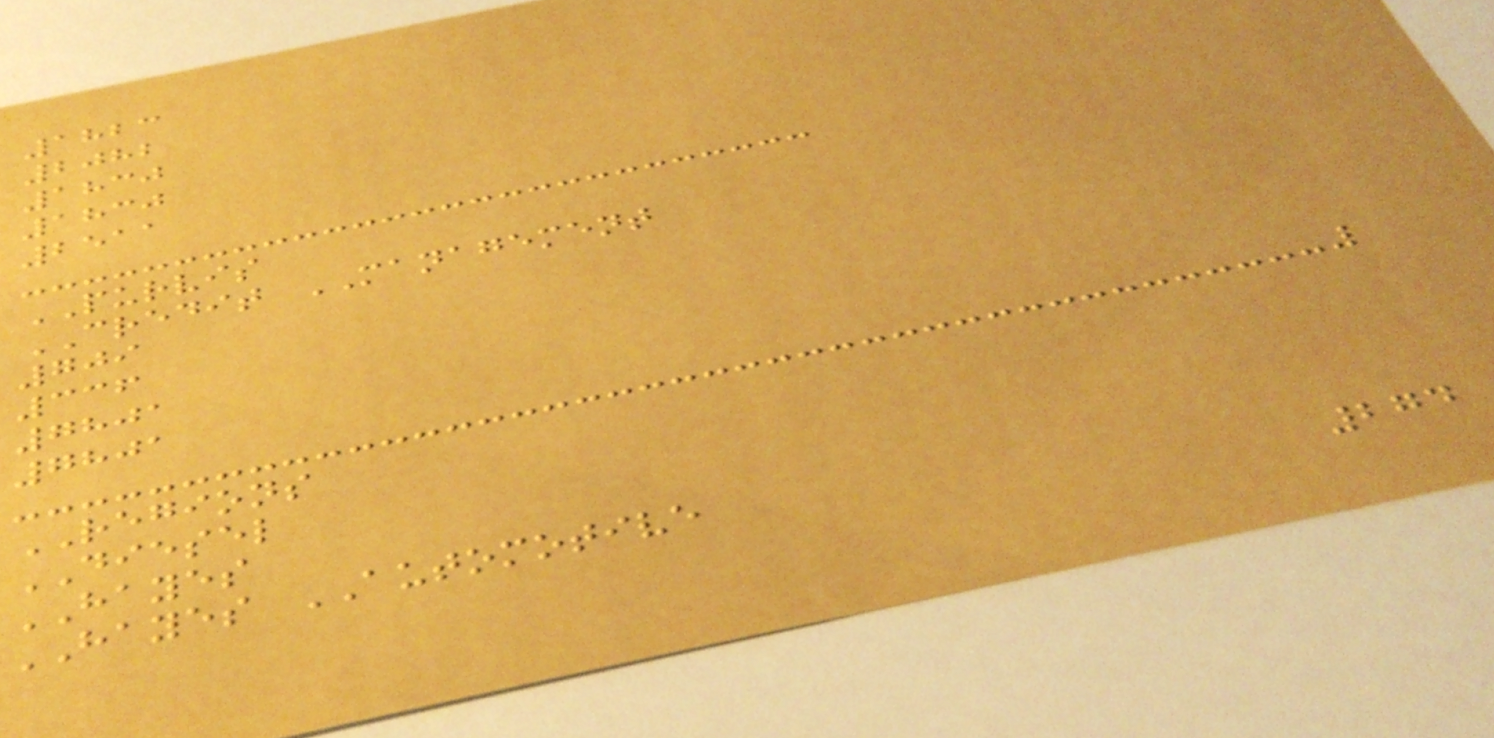1823
2082
1830
1830
2511
PURVIS
CREDIT MANAGEMENT
709
336
7801
7801
REGIONS
DIESEL
HAYES
HAYES AUTOMOTIVE
274
